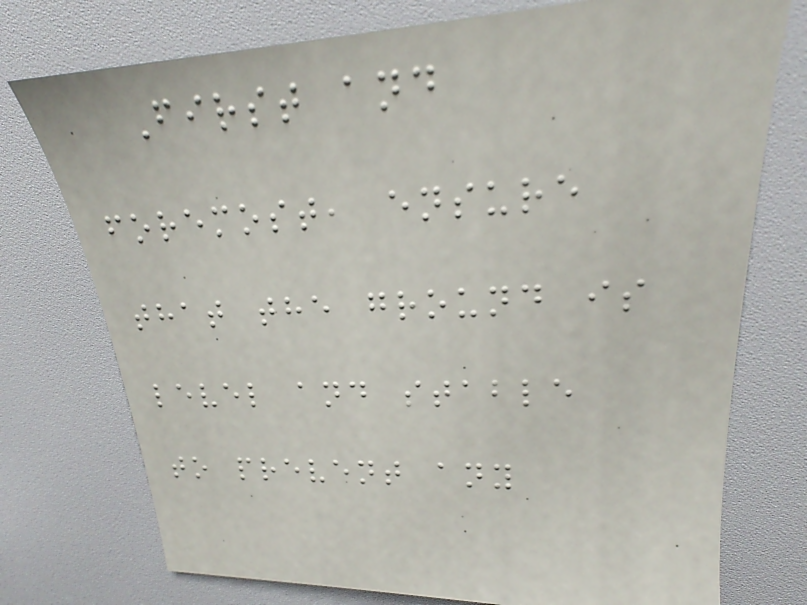First and
foremost, ensure
that the ground is
level and stable
to prevent any
